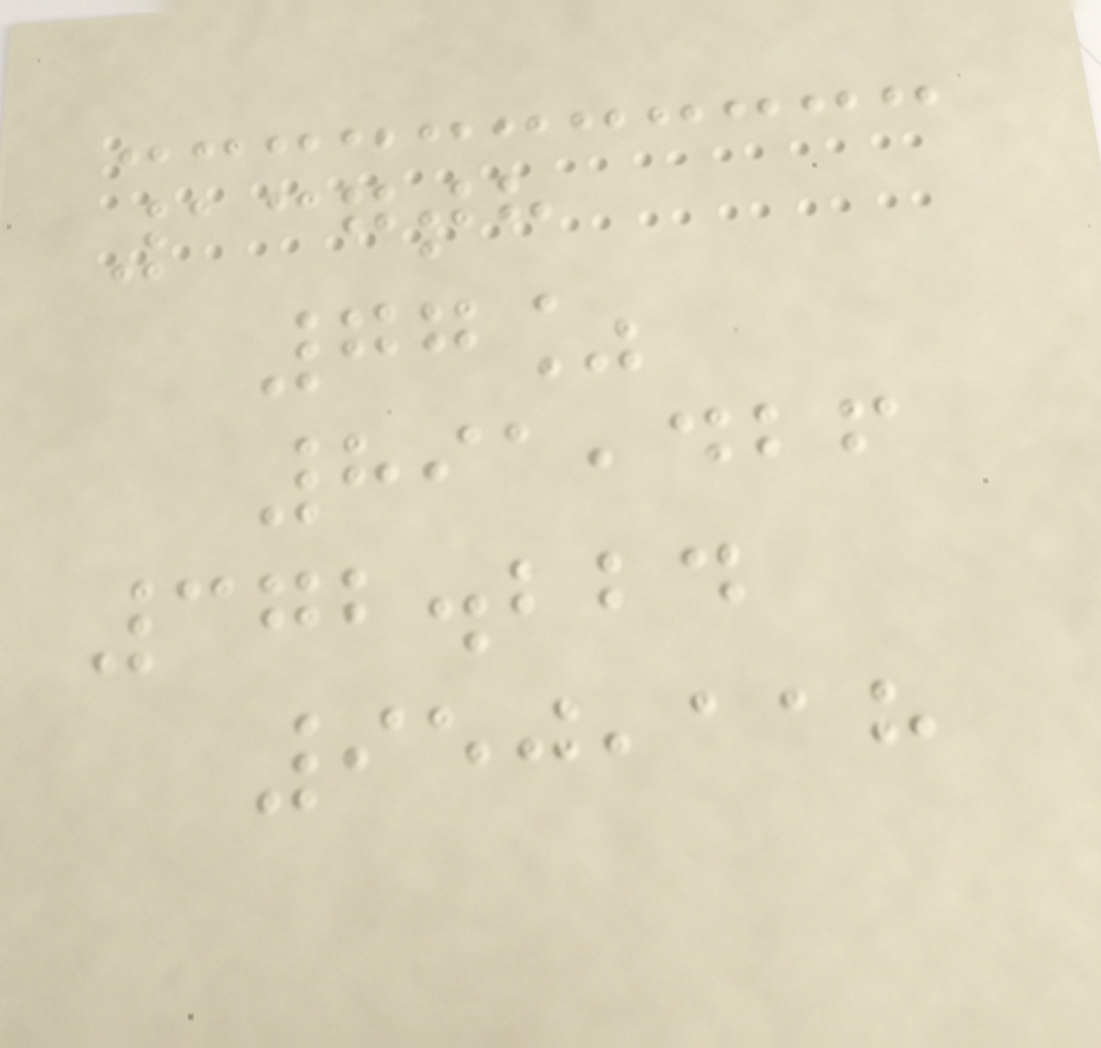137th
77%
891,426
372.224
950,118
